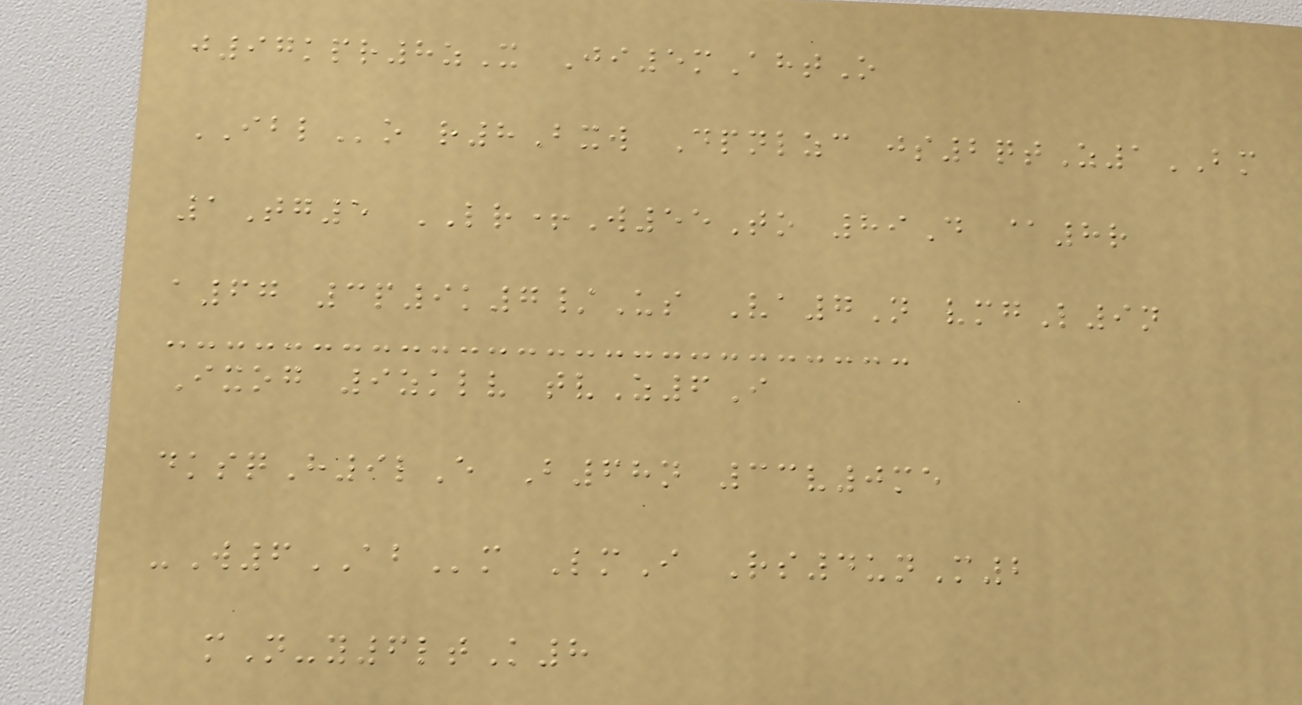j97kpr8zX Ji5mAhtO
IBLo r8Bxw Dpnlzc js2qtZ1BM
1Tg5 LR+W55To 89D @8r
a67 3p9k7/Us Va7N vmgL9n
Ixog 9zklv tvZ6I
dksqH9lE B68n 33v0me
-W6ABm LmI Rs4unM2
mN-y6ltK8
